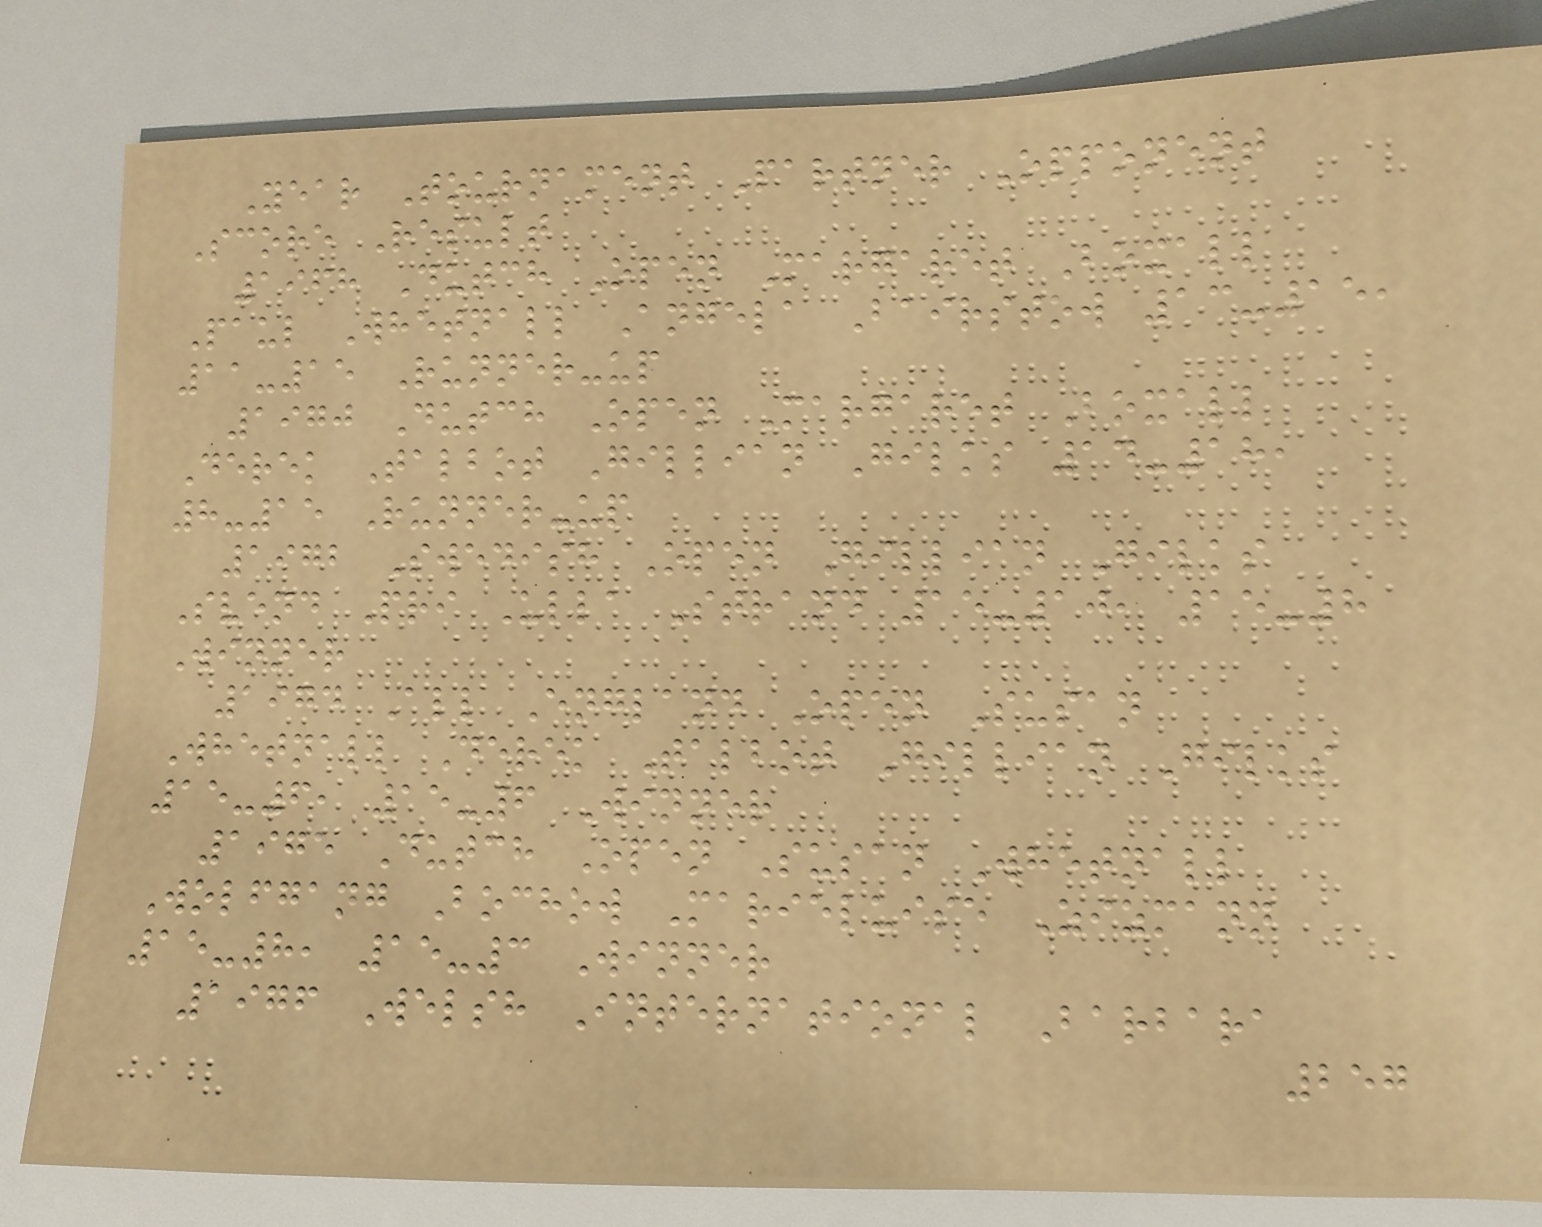Year Tournament Partner Opponent
Score Result
1968 Dutch Open Margaret Boxall
Paul Whetnall Angela Bairstow 13-15,
11-15 Runner-up
1970 Dutch Open Margaret Boxall
Derek Talbot Gillian Gilks 14-18,
8-15 Runner-up
1972 Swedish Open Gillian Gilks
Svend Pri Ulla Strand 15-10, 15-8
Winner
1974 All England Open Susan
Whetnall Derek Talbot Gillian Gilks
15-6, 15-6 Winner
1975 Dutch Open Susan Whetnall
Wolfgang Bochow Marieluise Zizmann
15-8, 15-3 Winner
1976 Welsh International Barbara
257
